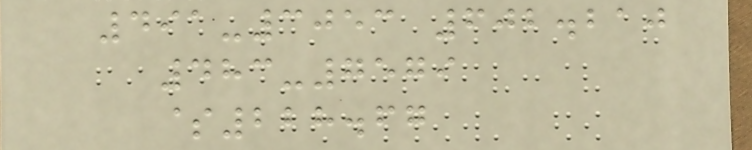491-3053 602.210
483-7579
$228.67
